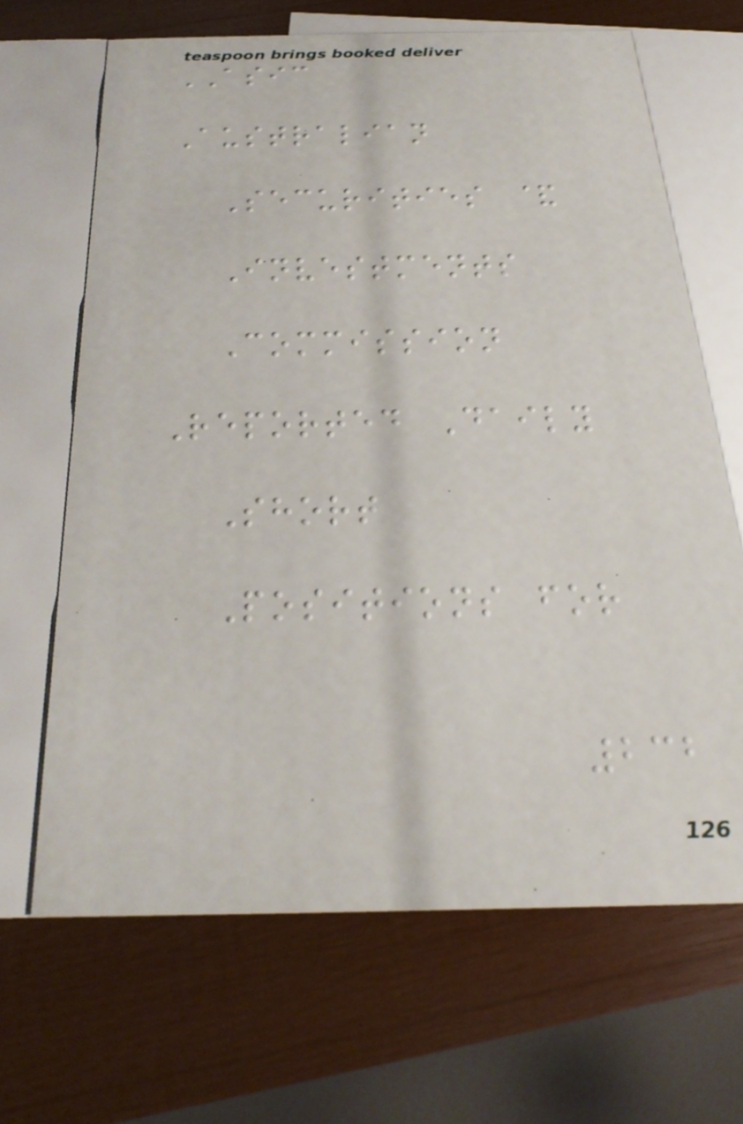ASIC
Australian
Securities &
Investments
Commission
Reported Daily
Short
Positions for
232
